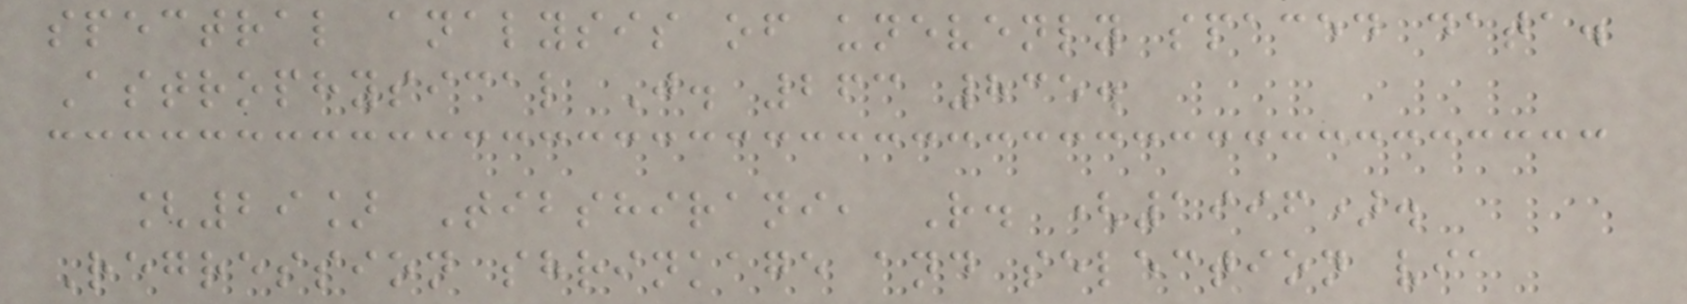spectral analysis of unevenly spaced data.
Astrophysical J. 263 835.
[29] Tibshirani, R. (1996).
Regression shrinkage and selection via
